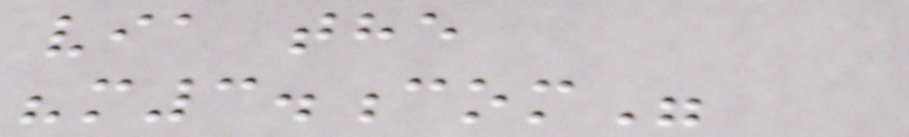via the
"m3.com"
